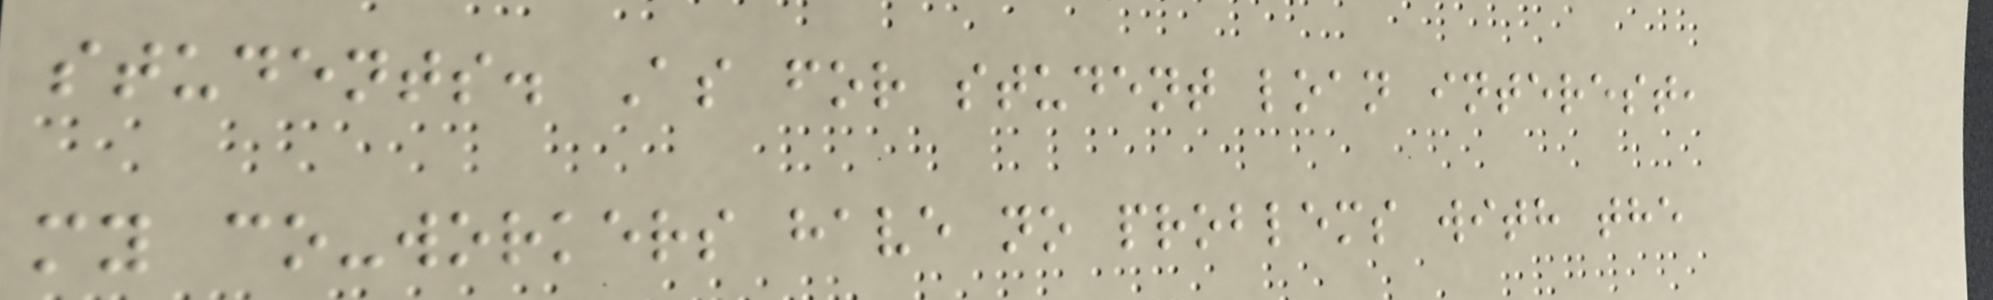students. As for student loan interest,
my co-workers have no problems with the
